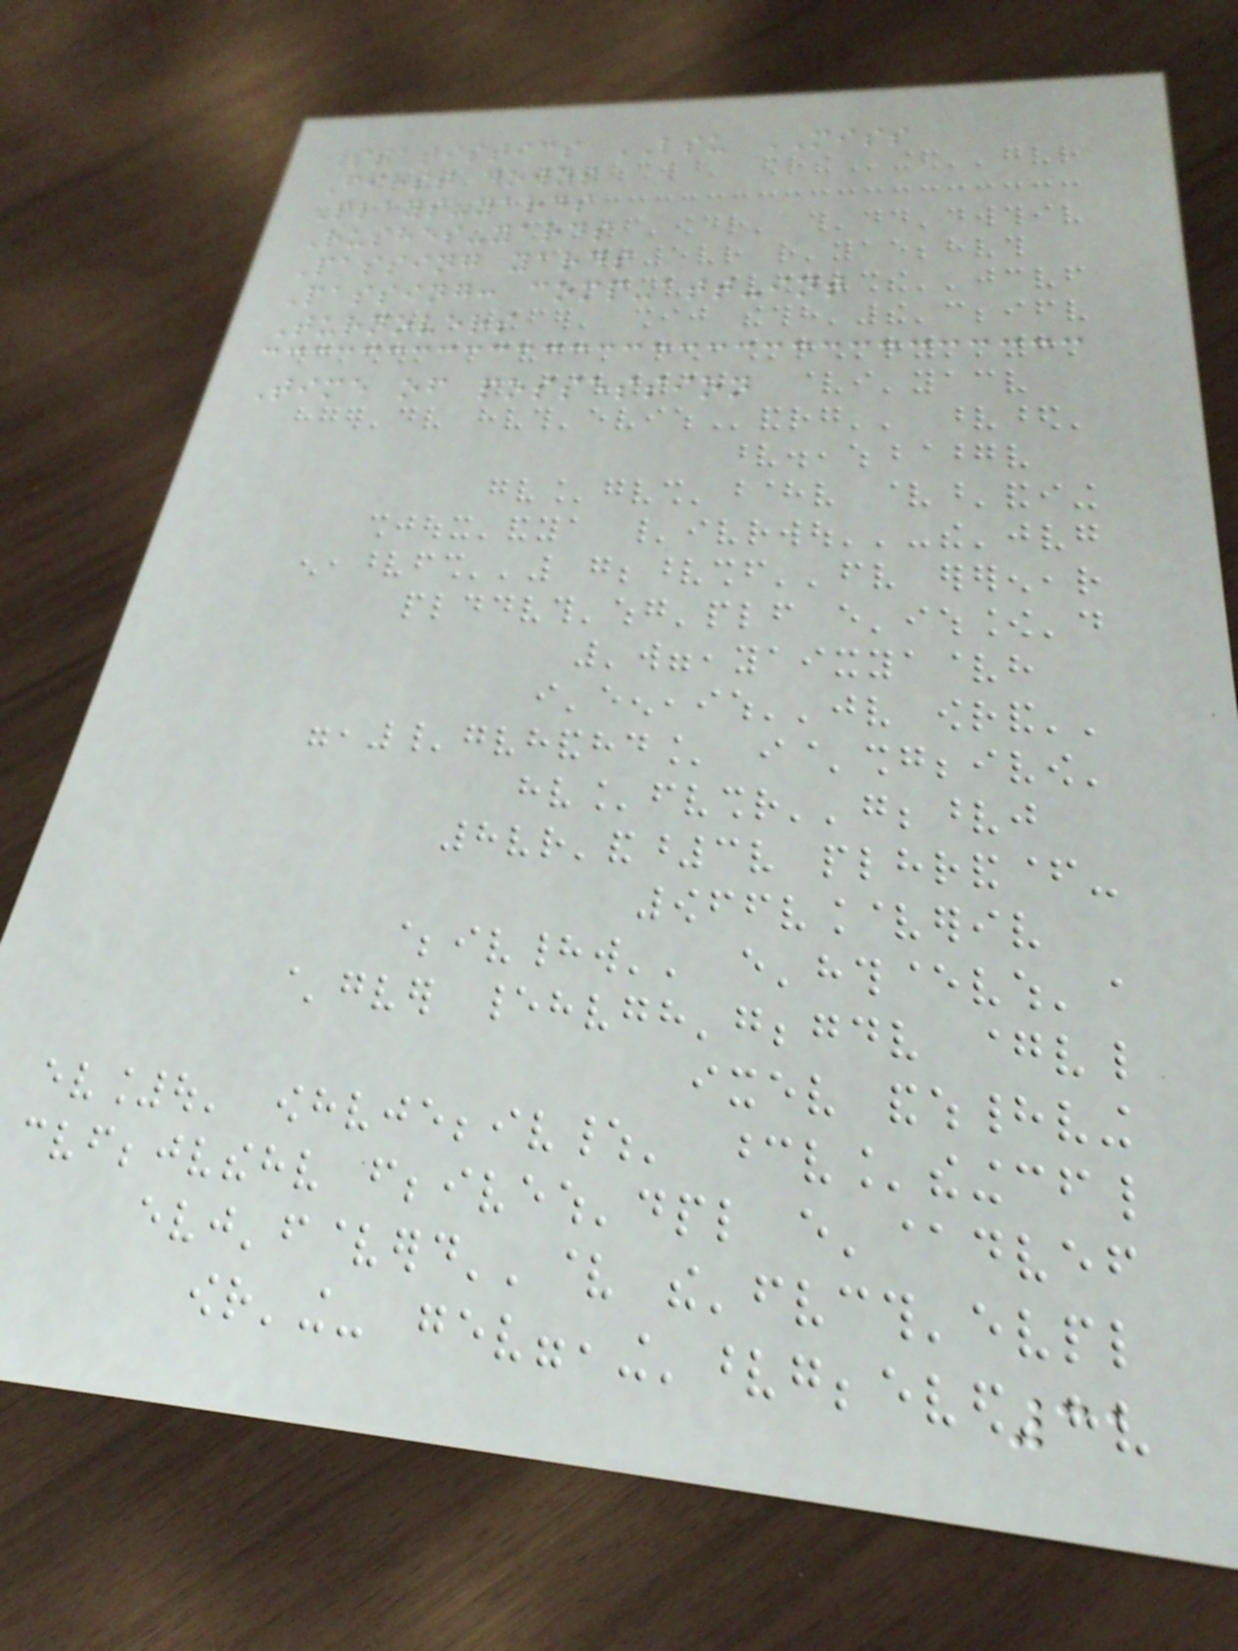Statistics LSU MISS
First downs
Plays-yards
Rushes-yards
Passing yards
Passing: comp-att-int
Turnovers
Time of possession
31
